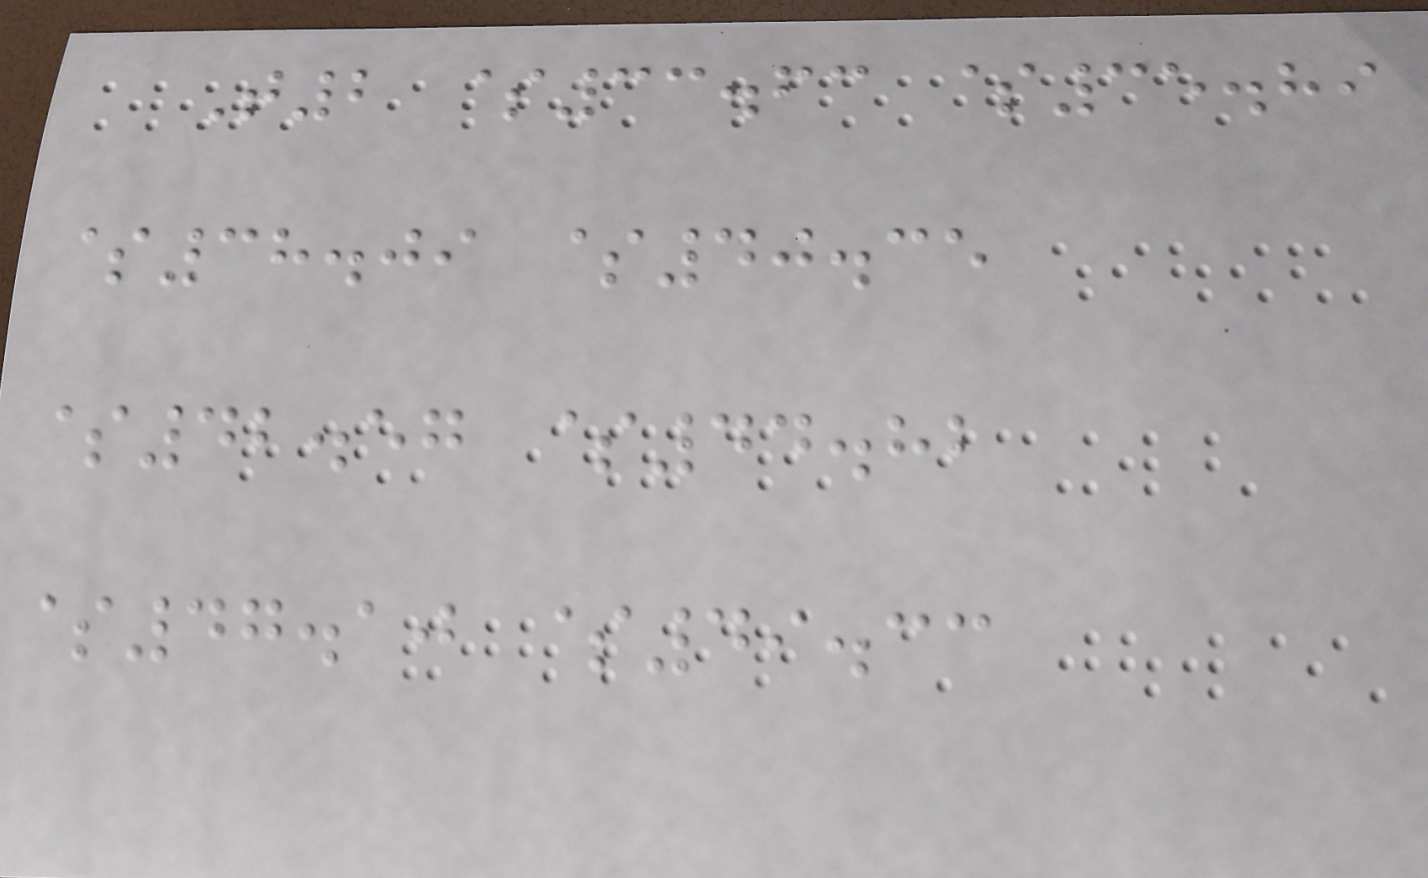T2 $33.63 $35.89
$38.09 $40.35
$42.57 $44.82
$47.10 $49.33
